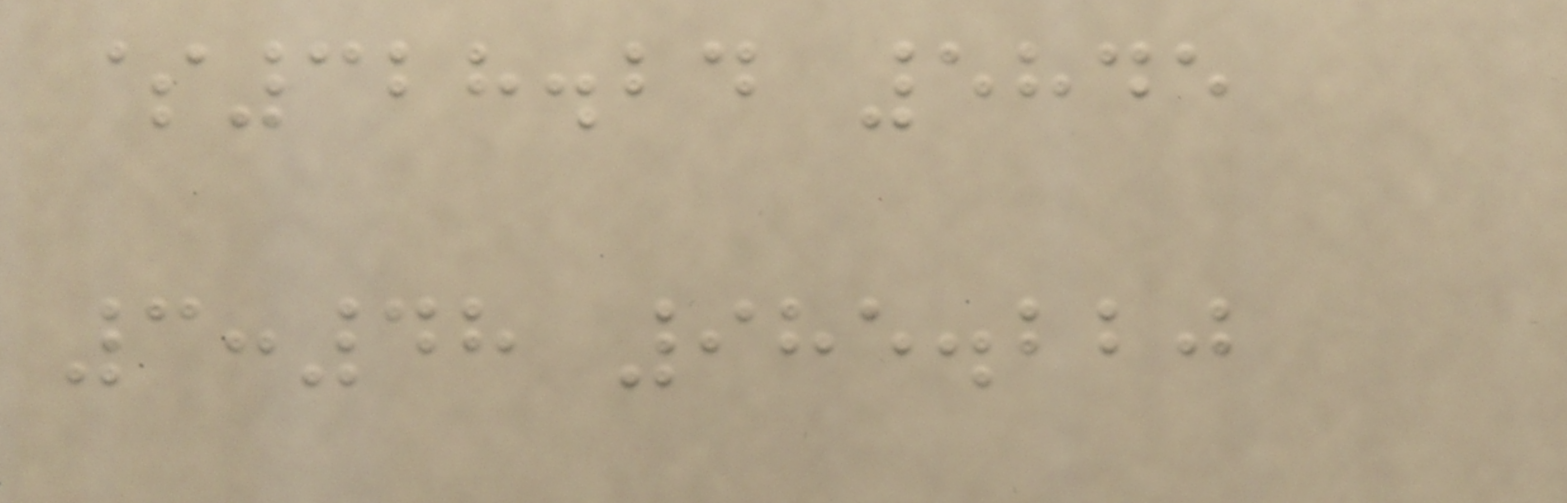$328.24 5845
3:48 985.220
